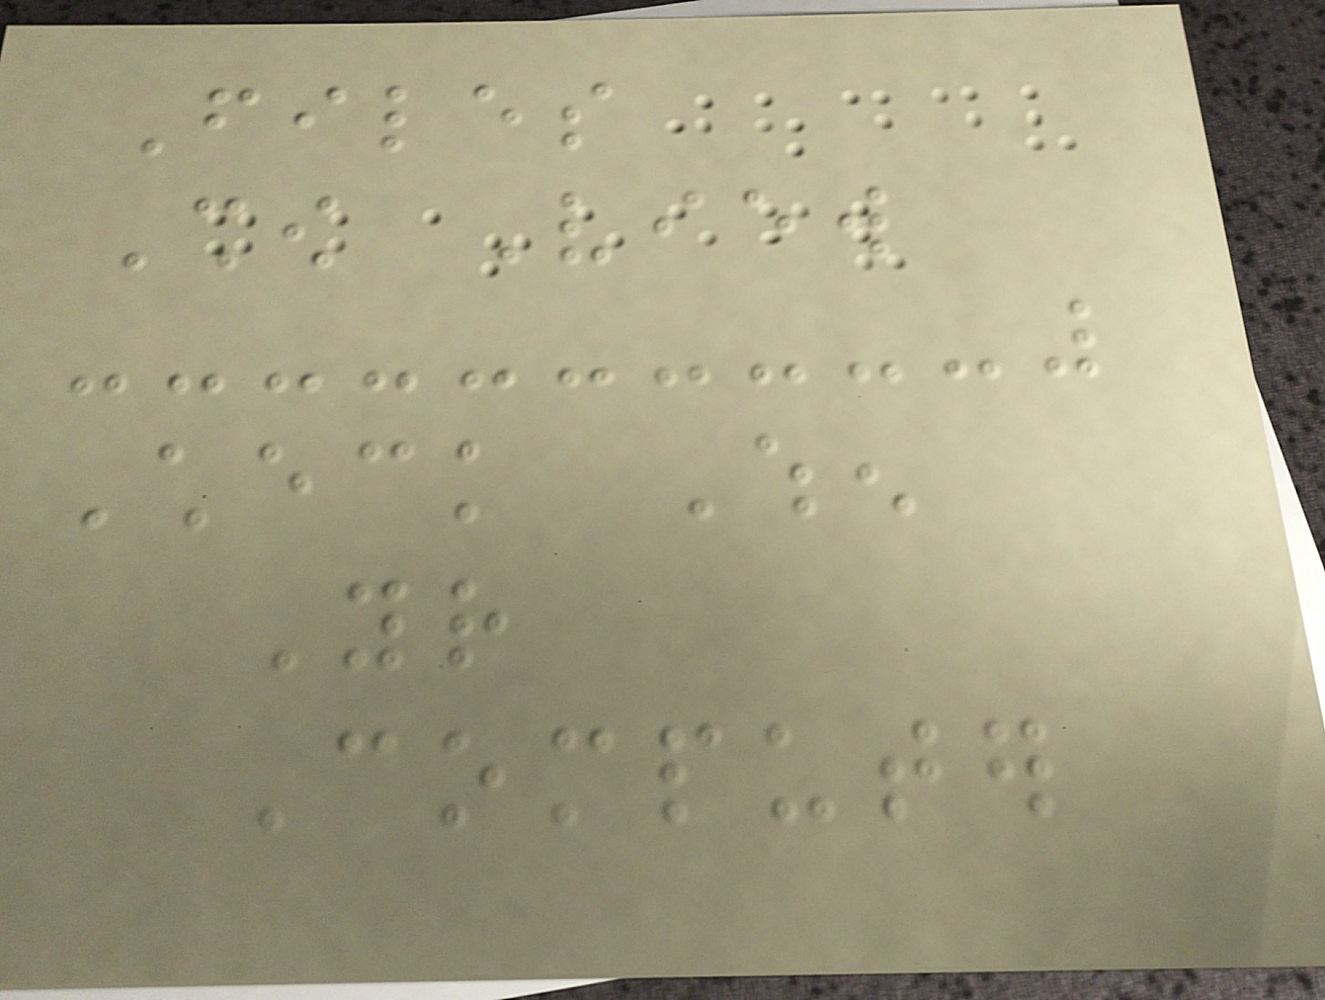Files
Show View
Check When
Your
Computer
